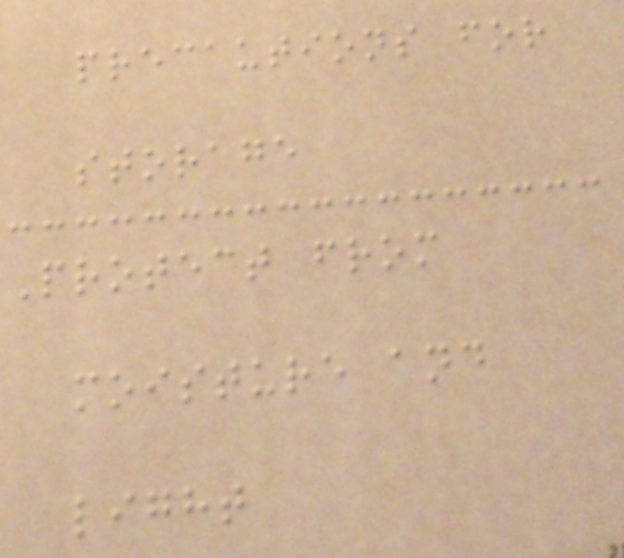precautions for
storage
Protect from
moisture and
light
